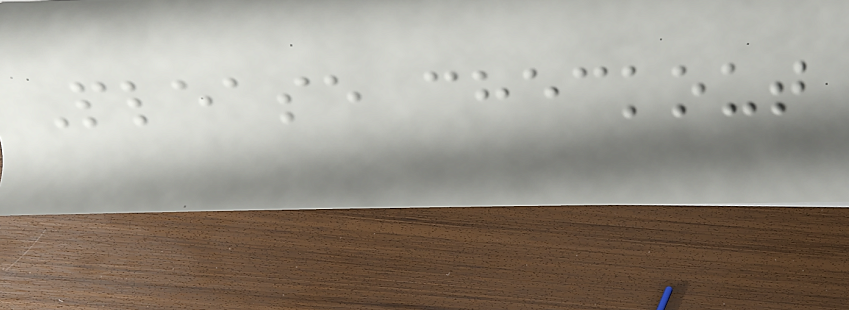Please checkout
